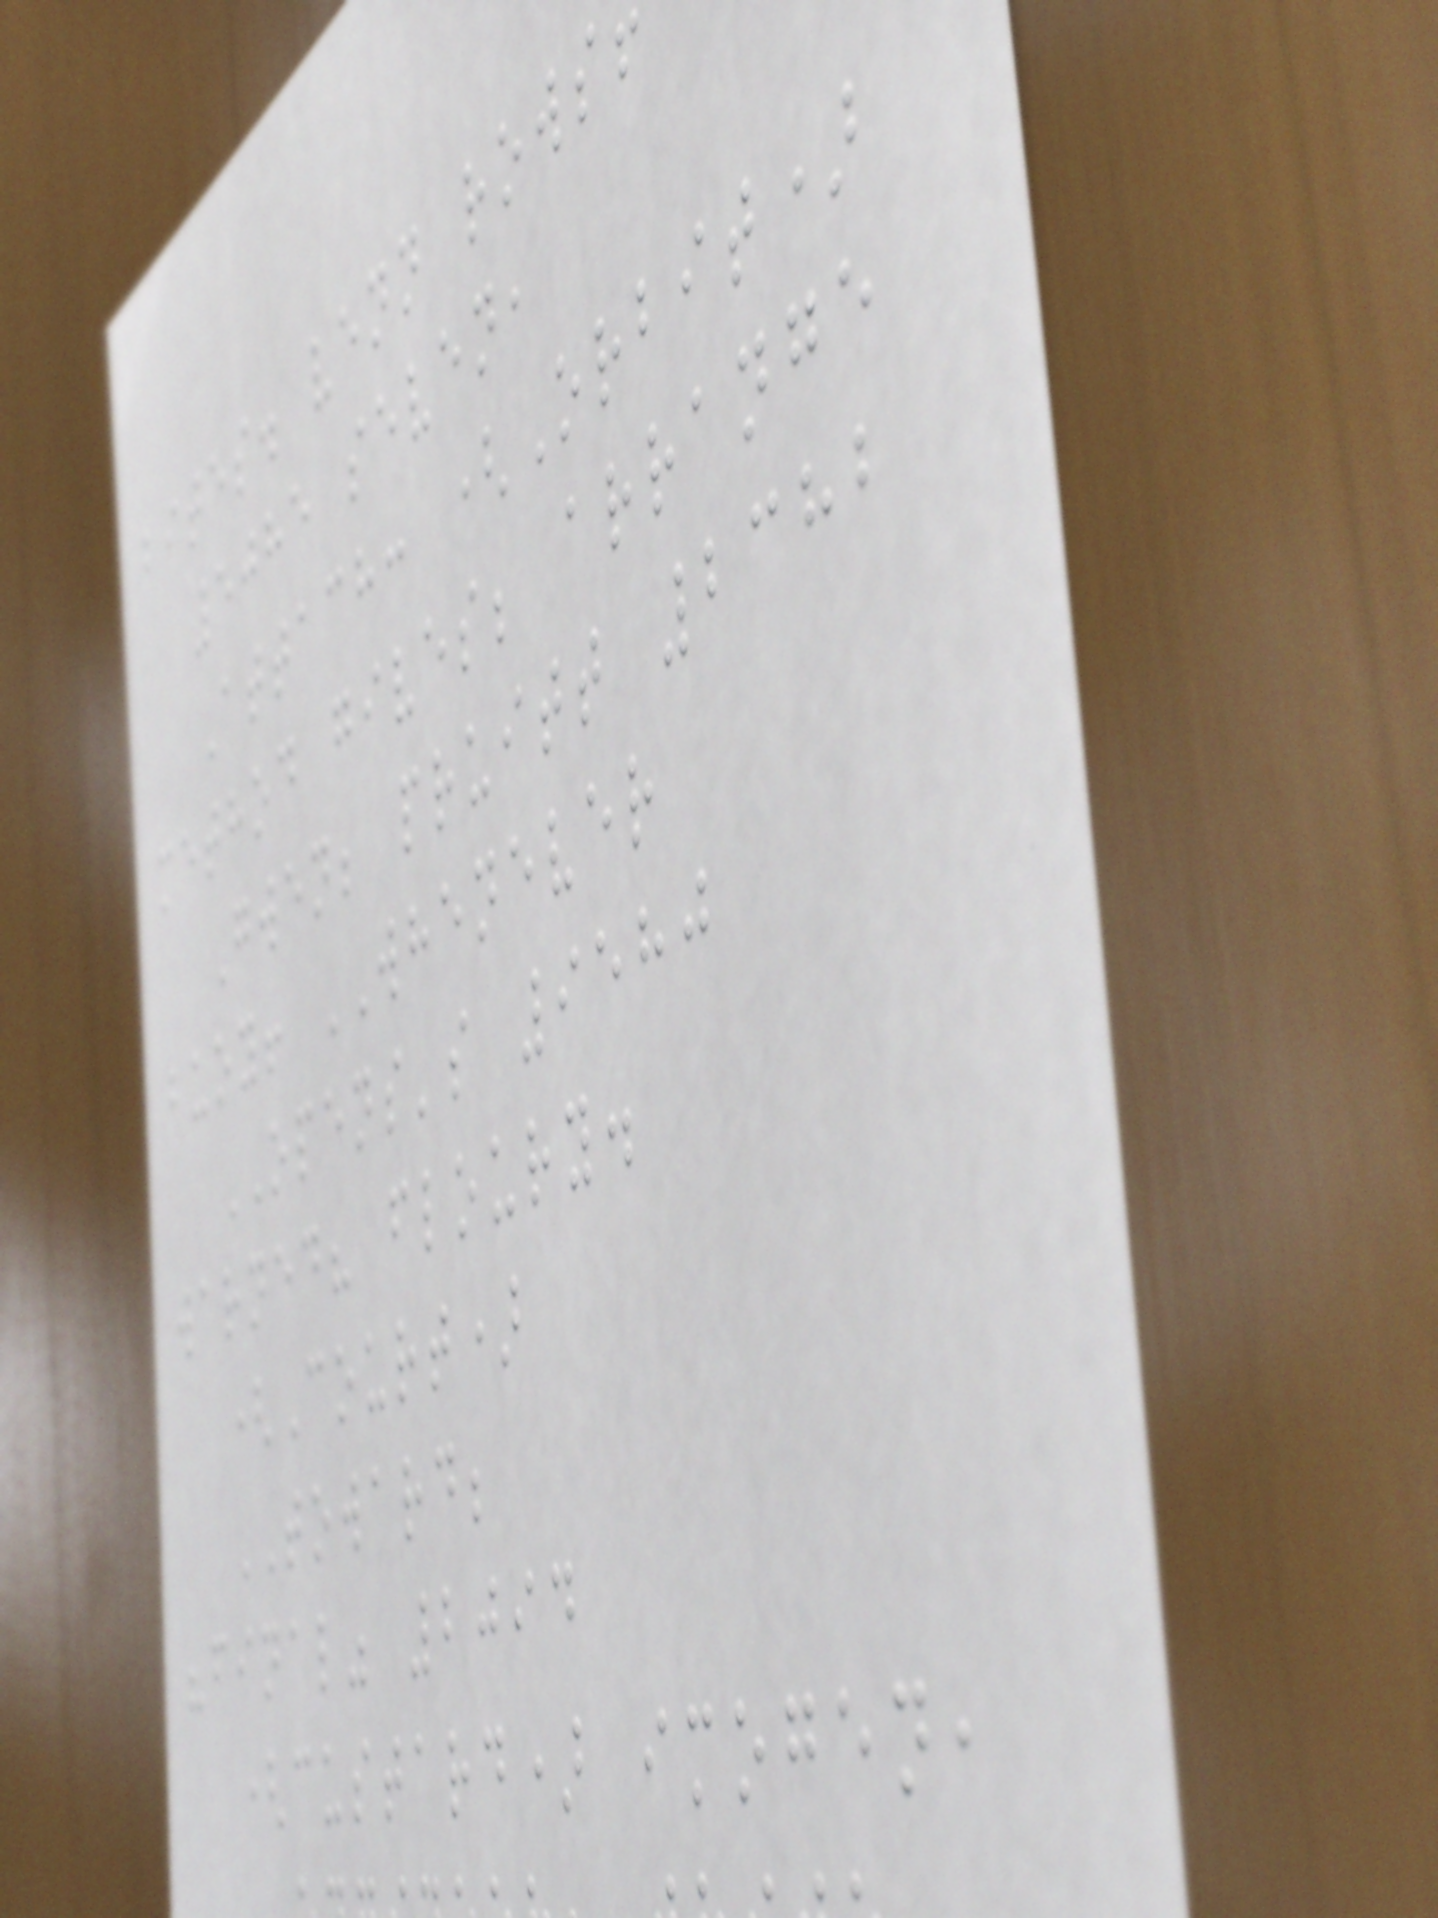bites. venn rows
5085 seven,
Attach: (Orbit)
method gives; arrange
Gwen; pruitt 2382
buoy! WHENEVER
OPENS's 9580
warned? floury.
(Court)
TOWARD;
"final" 2094
(custard) imogen,
